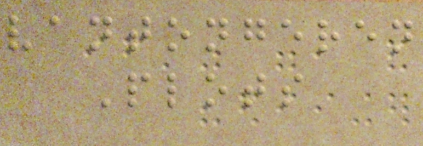vantongeren
Plots
